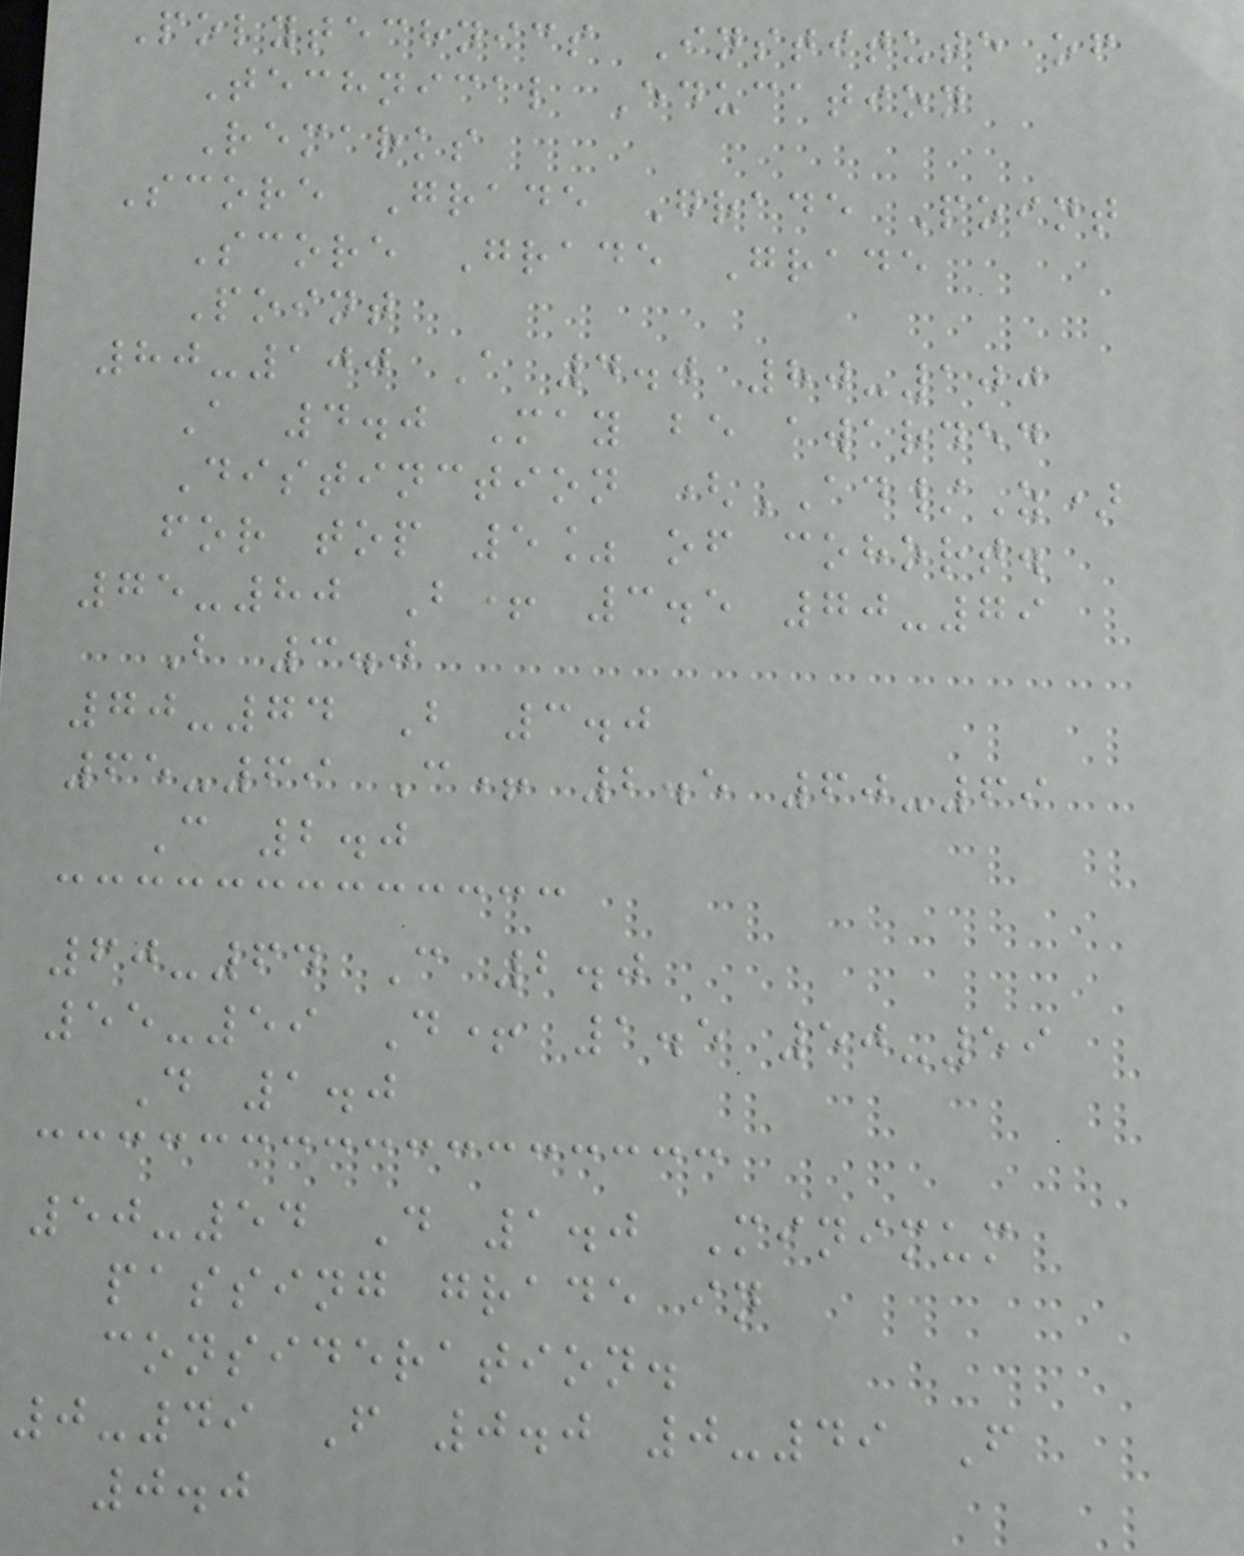Polytechnics Institute of
Technical Education
Remarks
Score Grade Grade Point
Score Grade Grade
Point
80-100 A 4.0 80-100
A 4.0 May be awarded
Distinction (AD/Z)
for top 5% of cohort.
75-80 B+ 3.5 70-79
B 3.0
70-74 B 3.0
65-69 C+ 2.5 60-69
C 2.0
60-64 C 2.0
55-59 D+ 1.5 50-59
D 1.0
50-54 D 1.0 Minimum
passing grade in
consideration.
0-49 F 0.0 0-49 F
0.0
